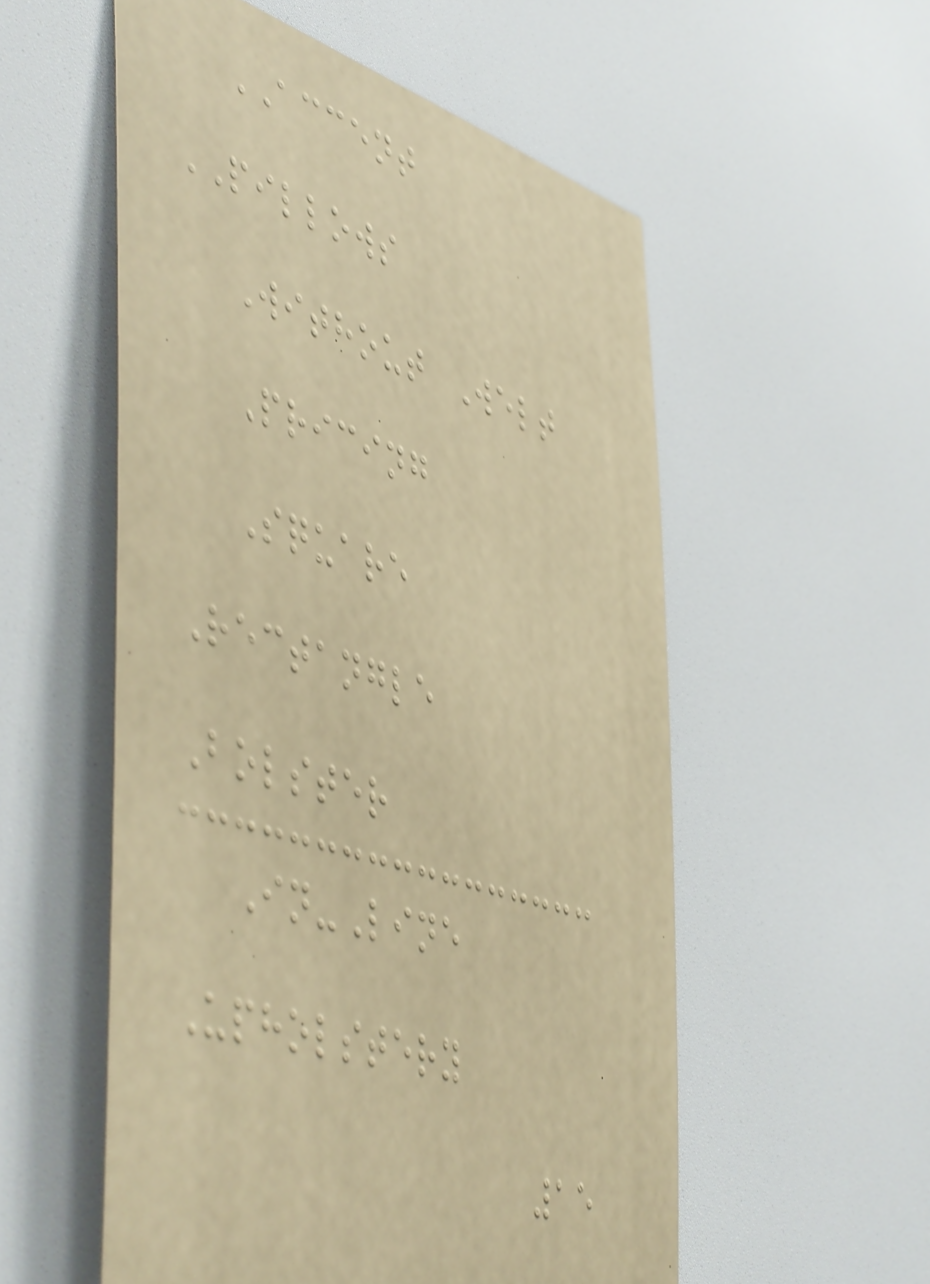ACCENT
PILLOWS
Without Welt
Pricing
Square
Rectangle
Bolster
In-Line
Upholstery
15
